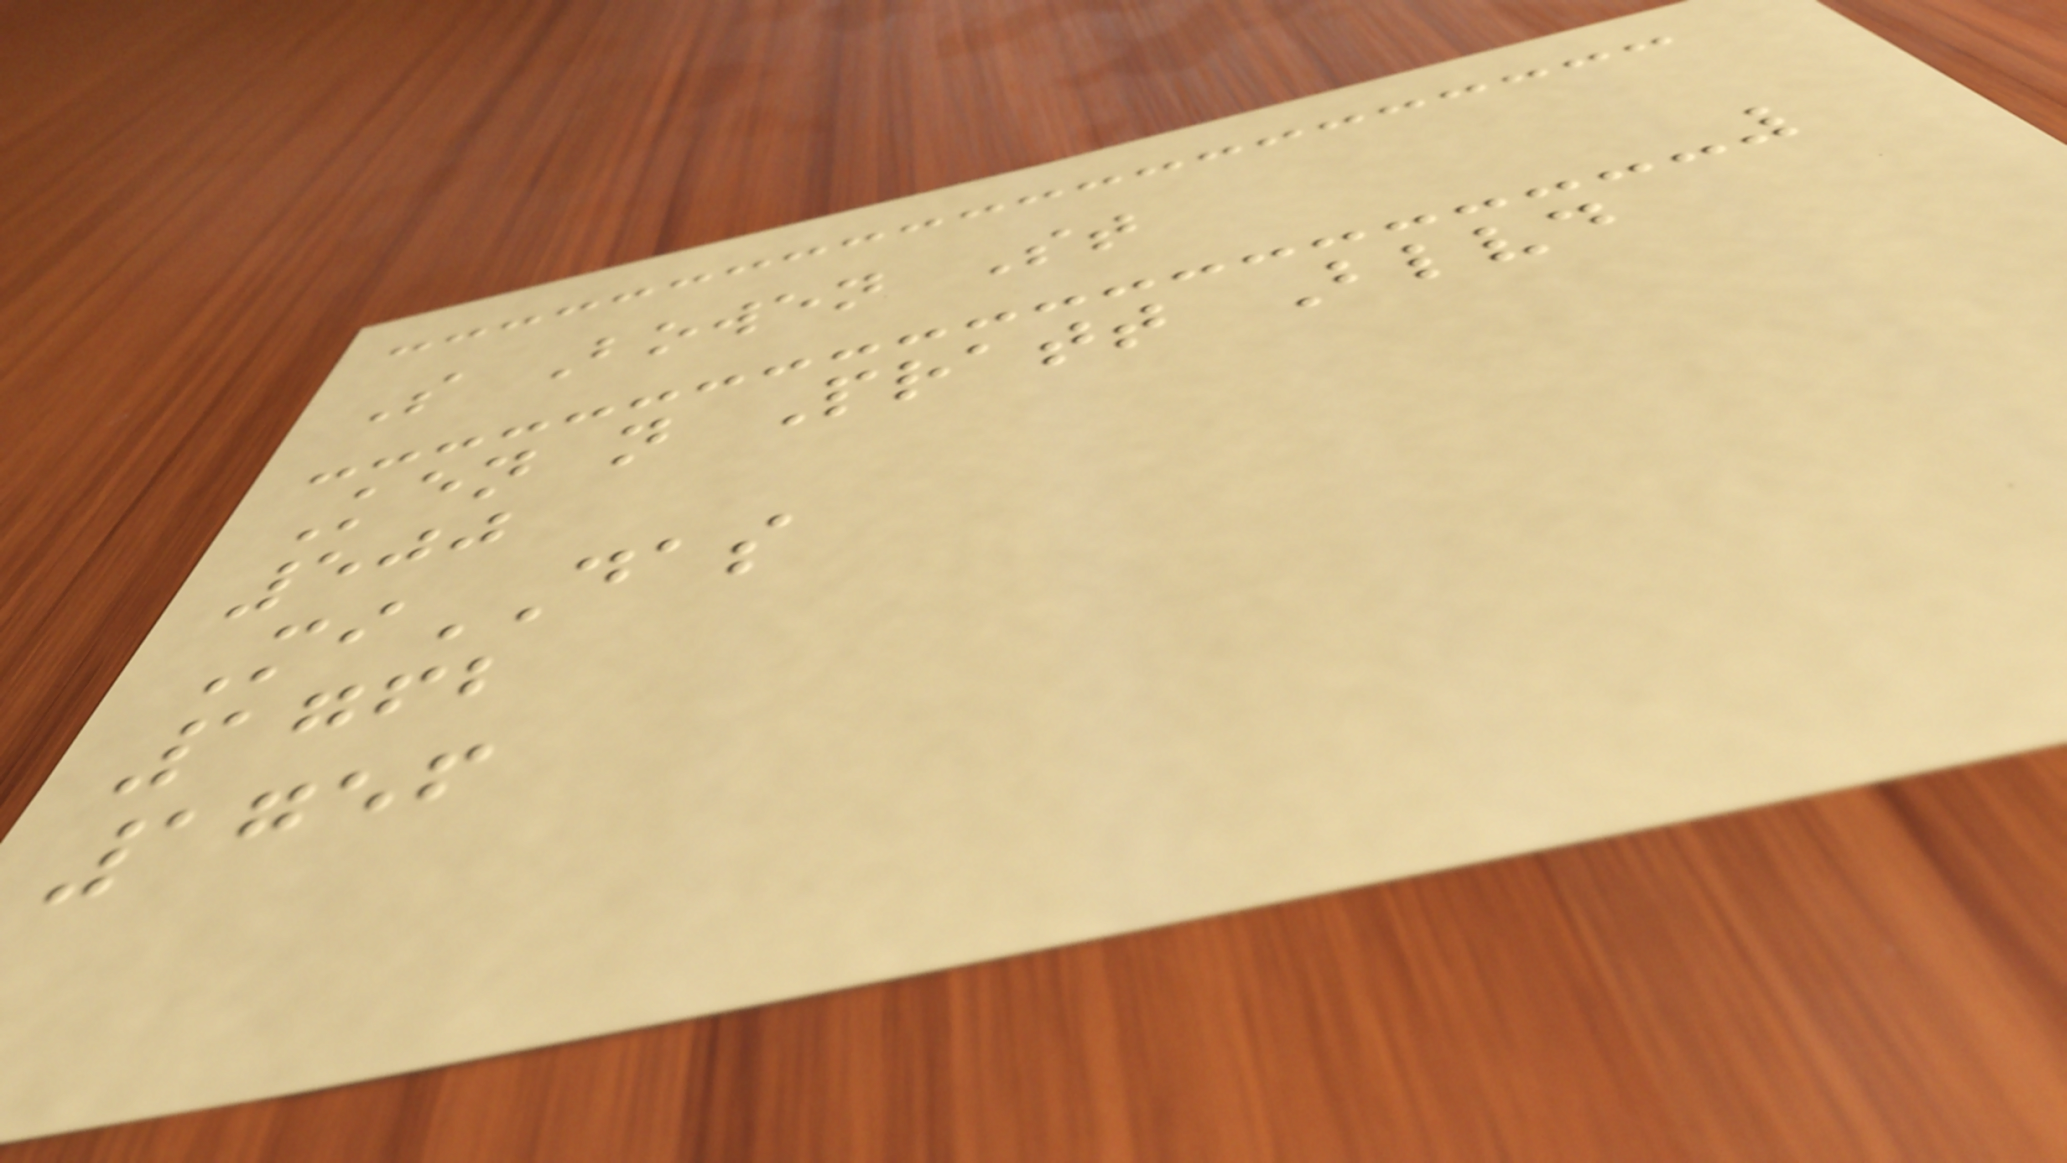S Bowen St
Ken n Pratt Blvd
500
MiDAS
1762
1756
